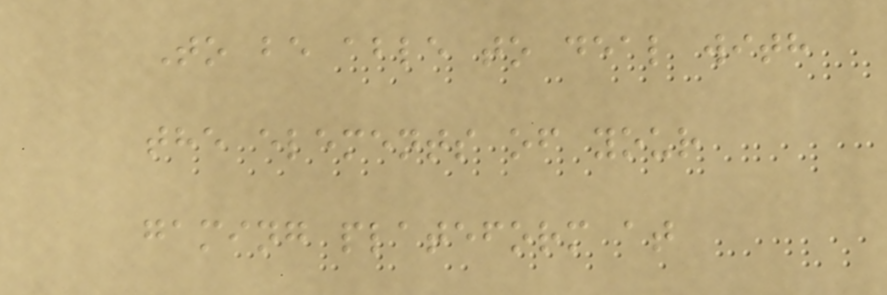To be able to deal with
the elements of your
gaming plateform at
